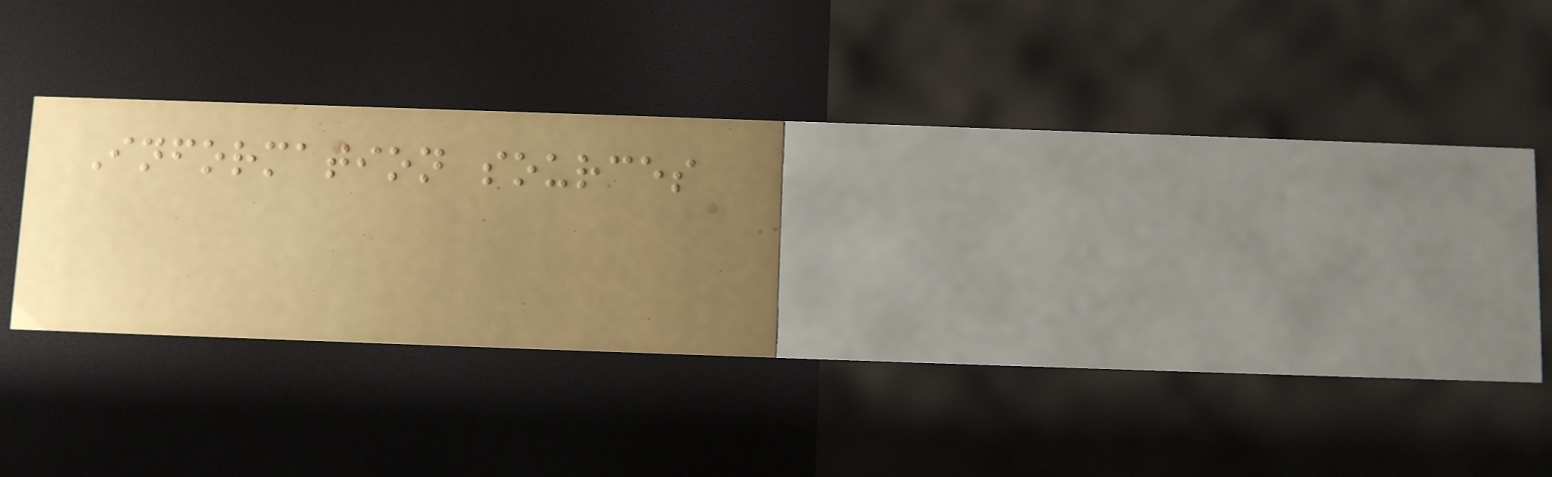Information sources
